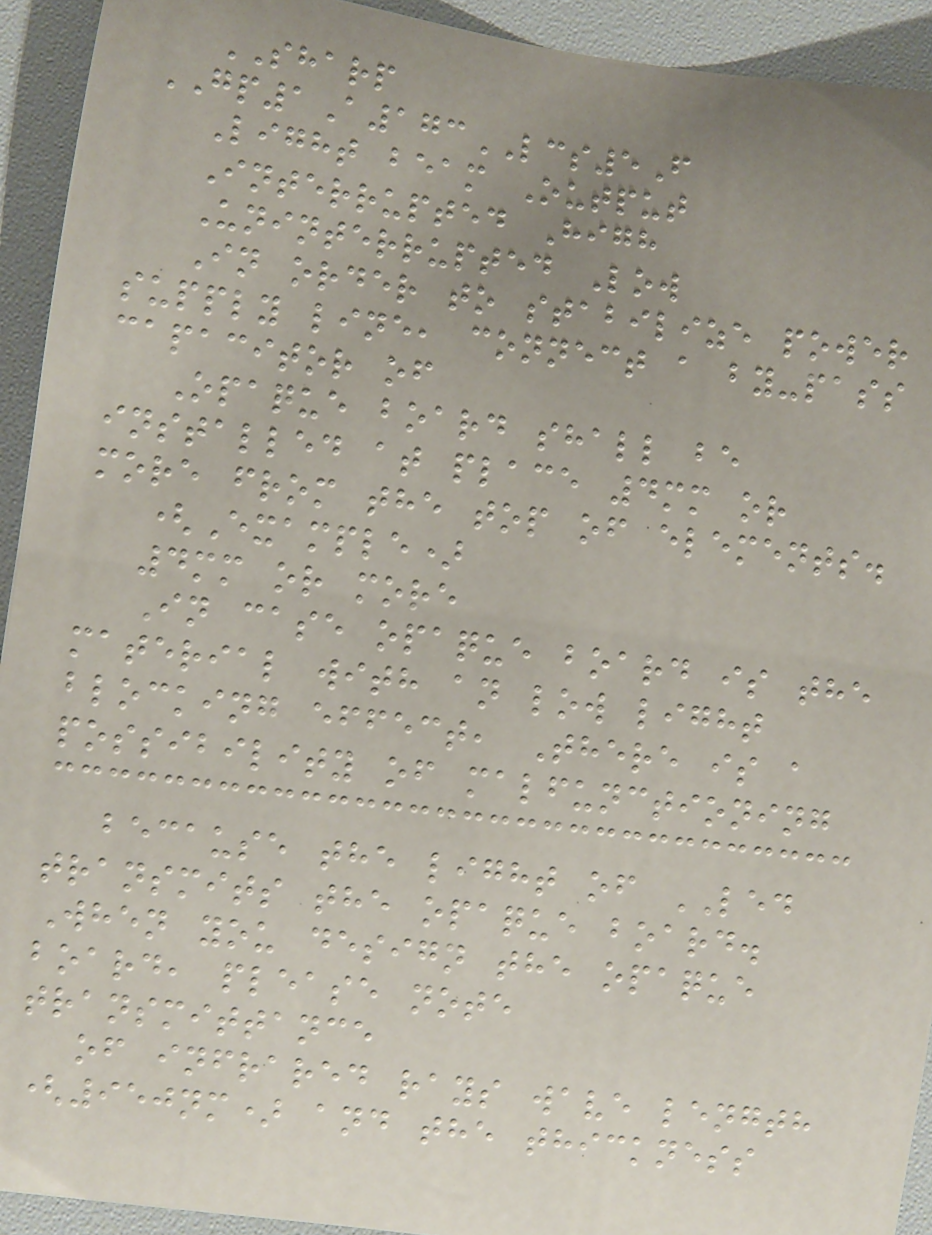SHARP
GP1A173LCS5F
Light beam Output
Interrupted High
Uninterrupted Low
In order to stabilize power
supply line, connect a by-pass
capacitor of
Opaque board shall be
installed at place 4mm or
more from the top of elements.
(Example)
4mm or more
In case opaque board is the
material with an low light
blocking effect, There is a
possibility of malfunctioning
because the light of LED
transmits the opaque board.
When you design the opaque
board, please note
transmittance
of infrared rays wave length
(950nm) and the thickness
